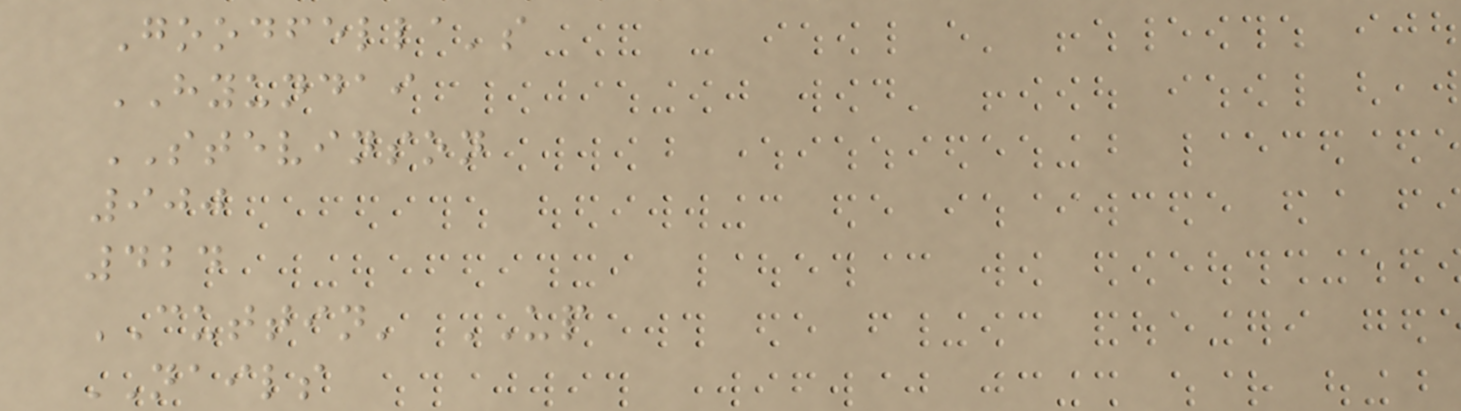Goodfella's
HYUNDAI
STEVINSON
900
424
CUTTIN' UP
NAILS
